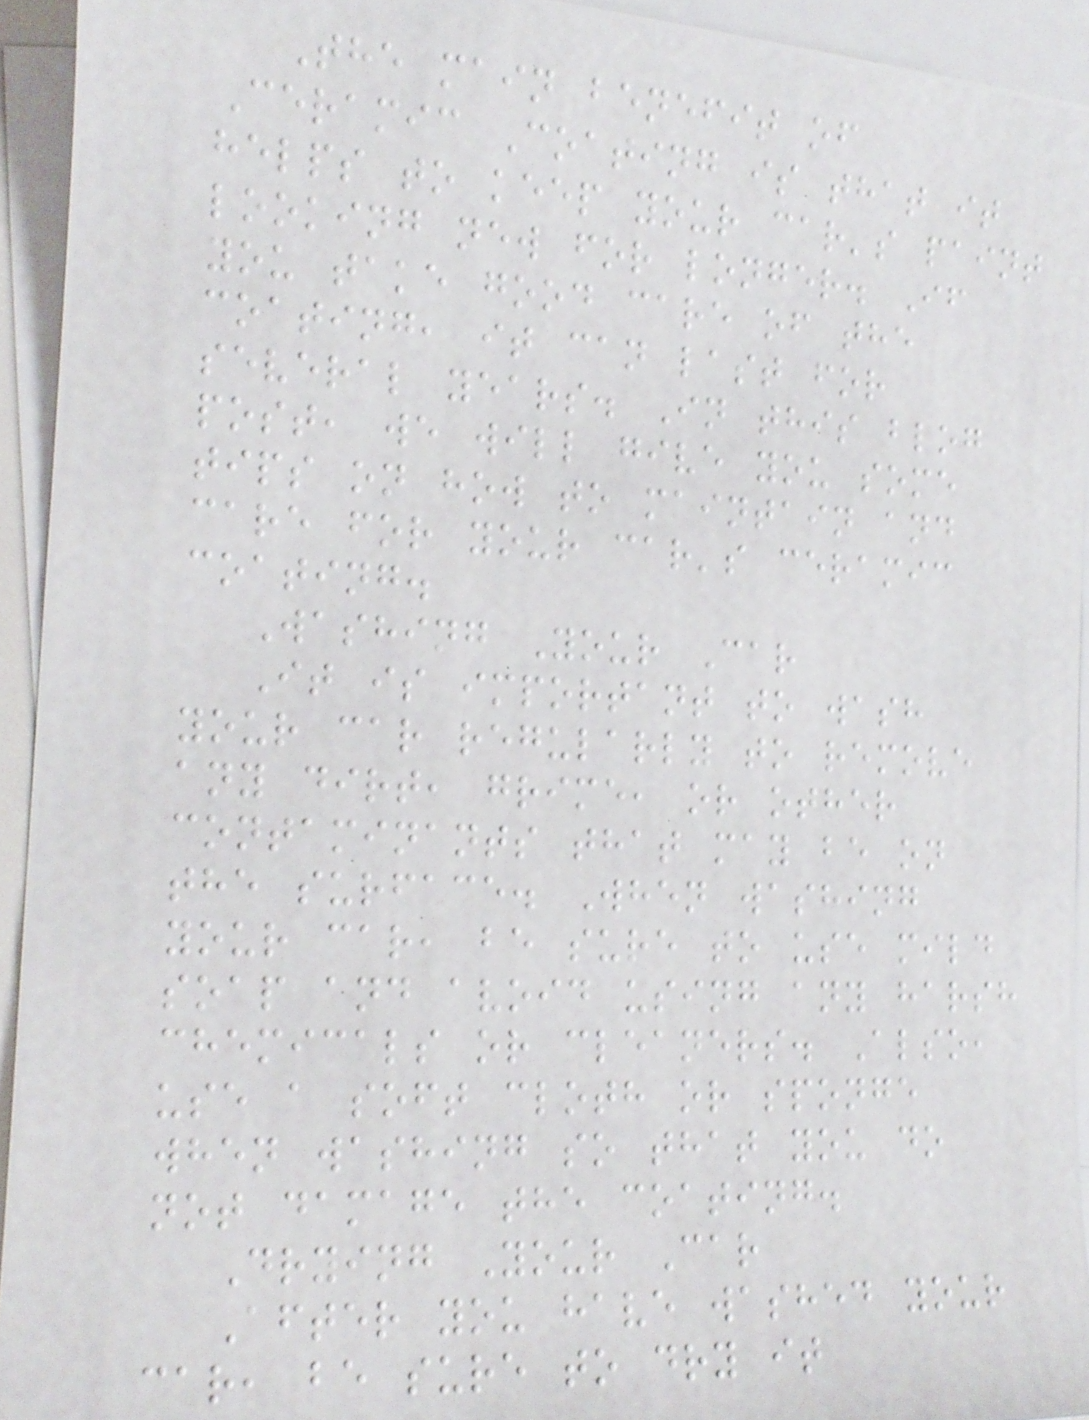The main benefit of
Ceramic Coating is that it
helps to keep your car's paint
looking new for longer. If
you take good care of the
coating, it can last for
several years. In this blog
post, we will give you some
tips on how to maintain and
care for your car's ceramic
coating.
Washing Your Car
It is important to wash
your car regularly to remove
any dirt, grime, or other
contaminants that may be on
the surface. When washing
your car, be sure to use mild
soap and avoid using any harsh
chemicals or cleaners. Also,
use a soft cloth or sponge
when washing so that you do
not damage the coating.
Drying Your Car
After you have washed your
car, be sure to dry it
